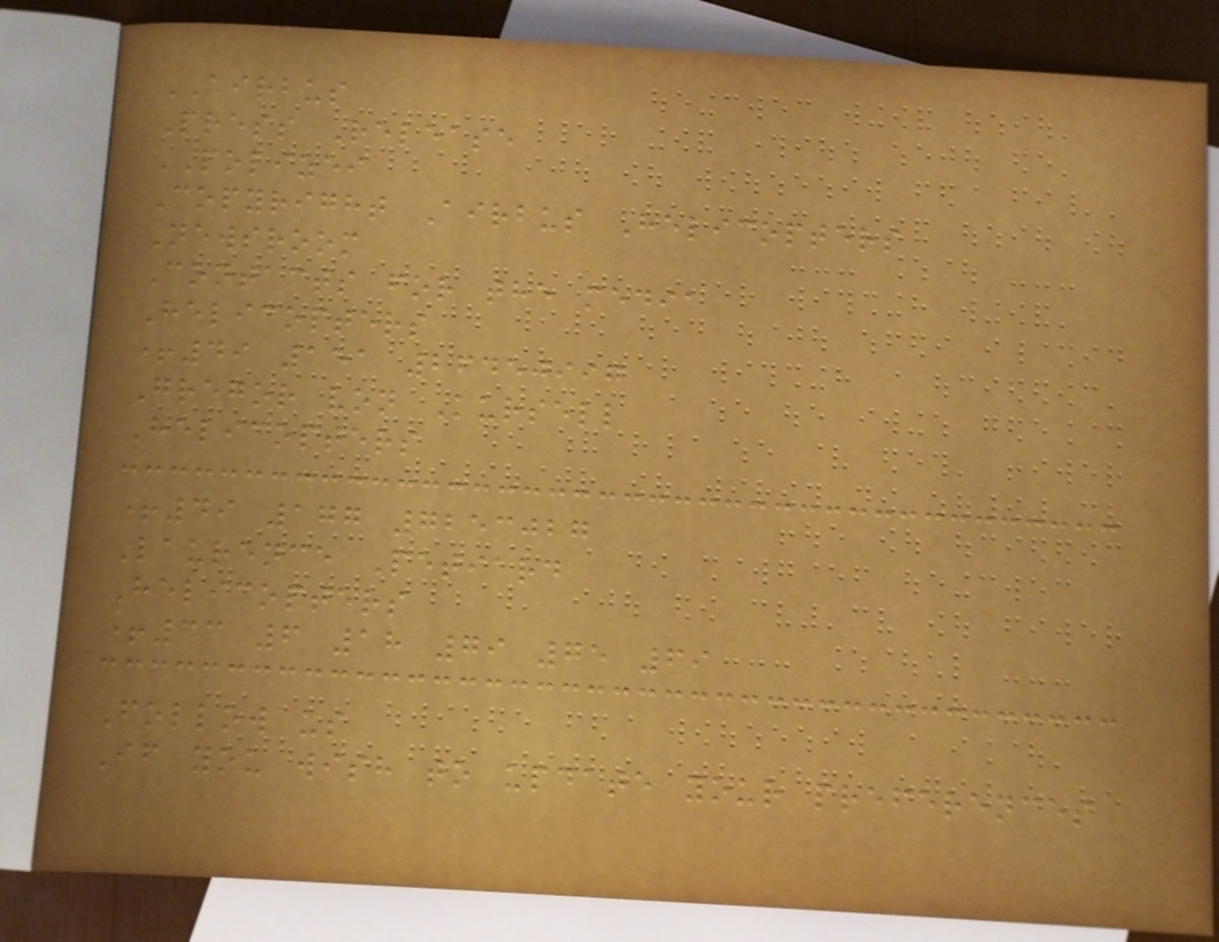AIRBUS
Press Release
POLIZEI
Copyright Airbus Helicopters
Newsroom
Contacts for the media
Helicopters
+49 151 26450997
Gregor von Kursell
Helicopters
+49 177 7253027
Laurence Petiard
Helicopters
+33 6 18 79 75 69
Follow us
If you wish to update your preferences
